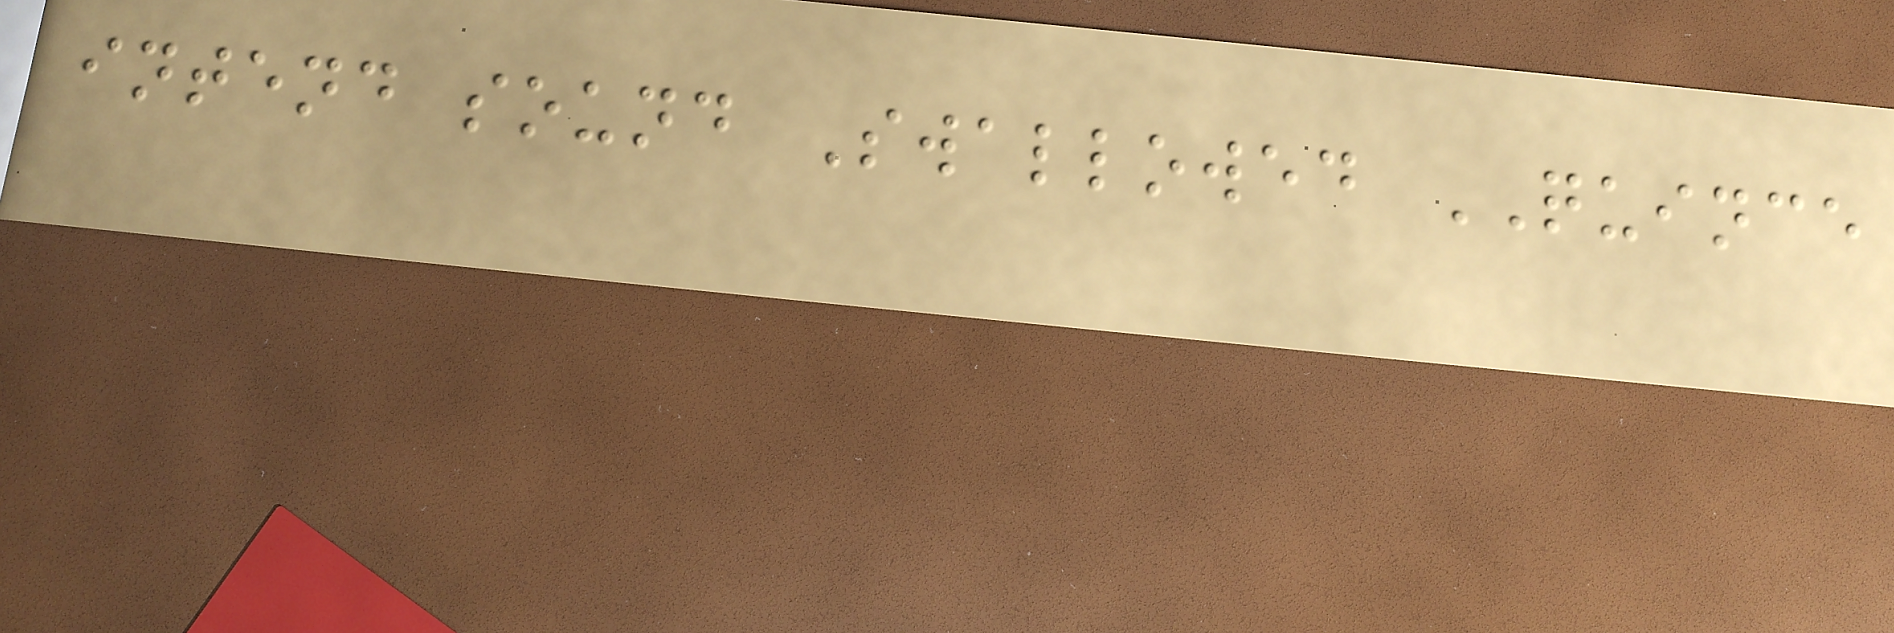intend sound Swallowed QUINCE
